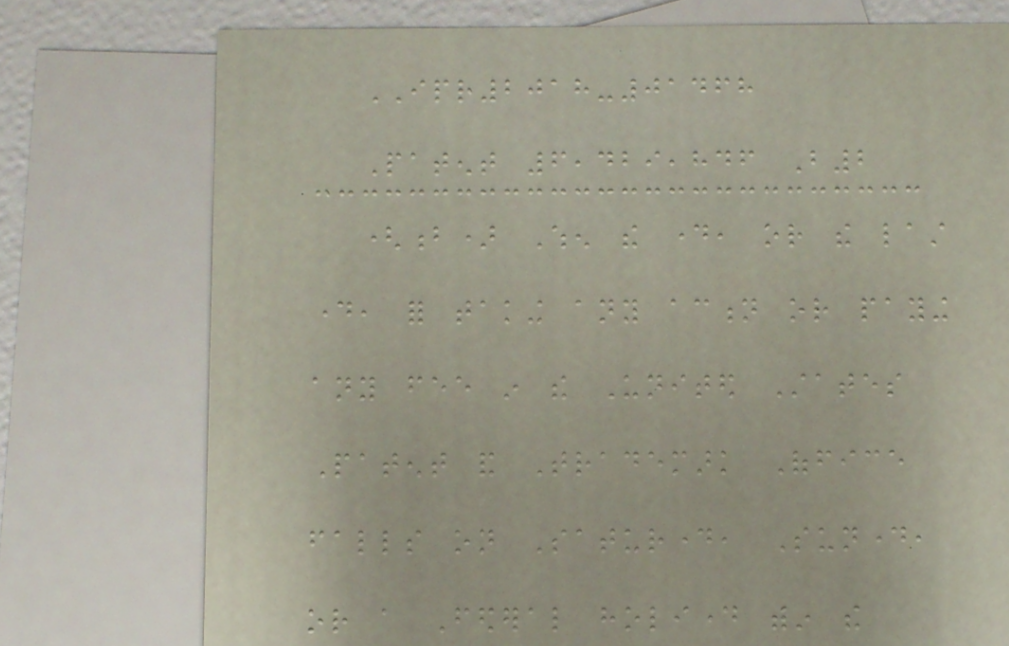IPR2018-01468
Patent 6,429,846 B2
(b) When the day, or the last
day, for taking any action or paying
any fee in the United States
Patent and Trademark Office
falls on Saturday, Sunday,
or a Federal holiday within the
